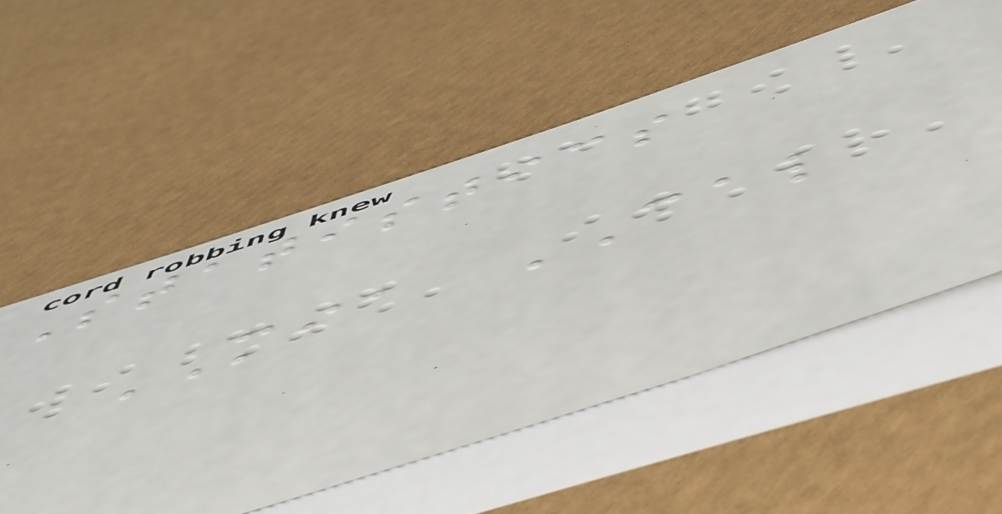Statistics
MIA CAL
